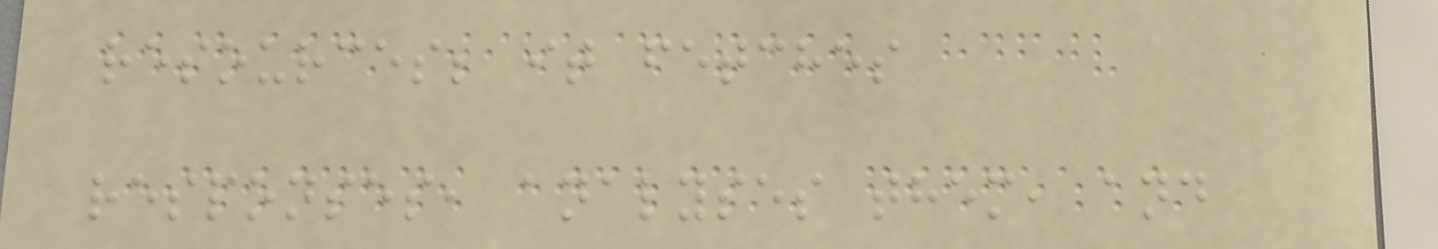resources; it fetches
responses, analyses them, and
